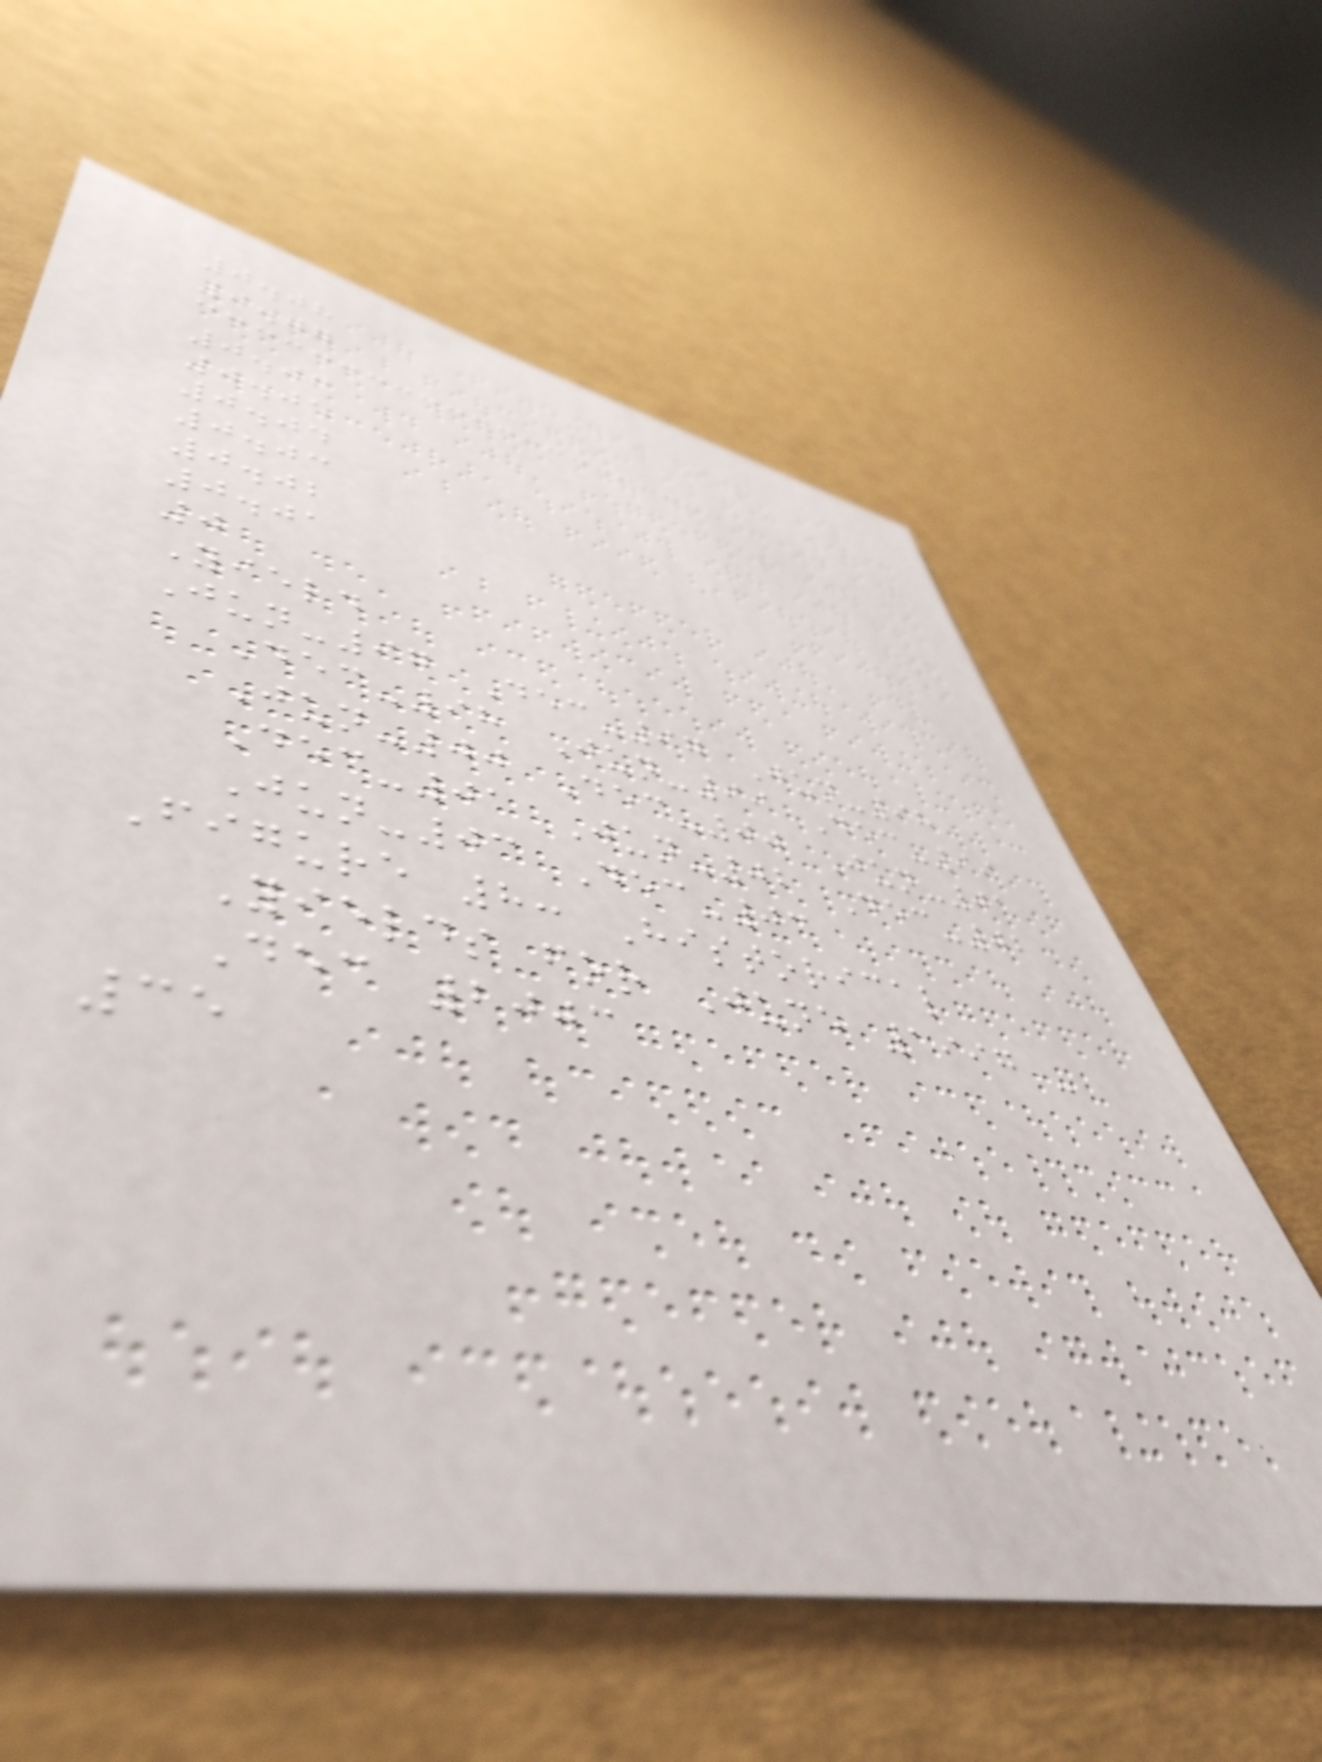0.08
0.07
0.06
0.05
0.04
0.03
0.02
0.01
0
Yield
Jun-97 Dec-97 Jun-98
Dec-98 Jun-99 Dec-99
Jun-00 Dec-00 Jun-01
Dec-01 Jun-02 Dec-02
Jun-03 Dec-03
Figure 8: Historical
Yields for June 1997 -
Dec 2003
35
